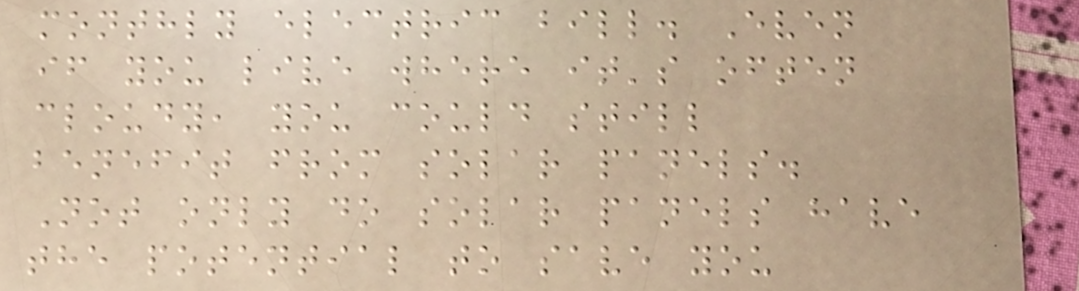monthly electric bill. Even
if you live where it's often
cloudy, you could still
benefit from solar panels.
Not only do solar panels have
the potential to save you
